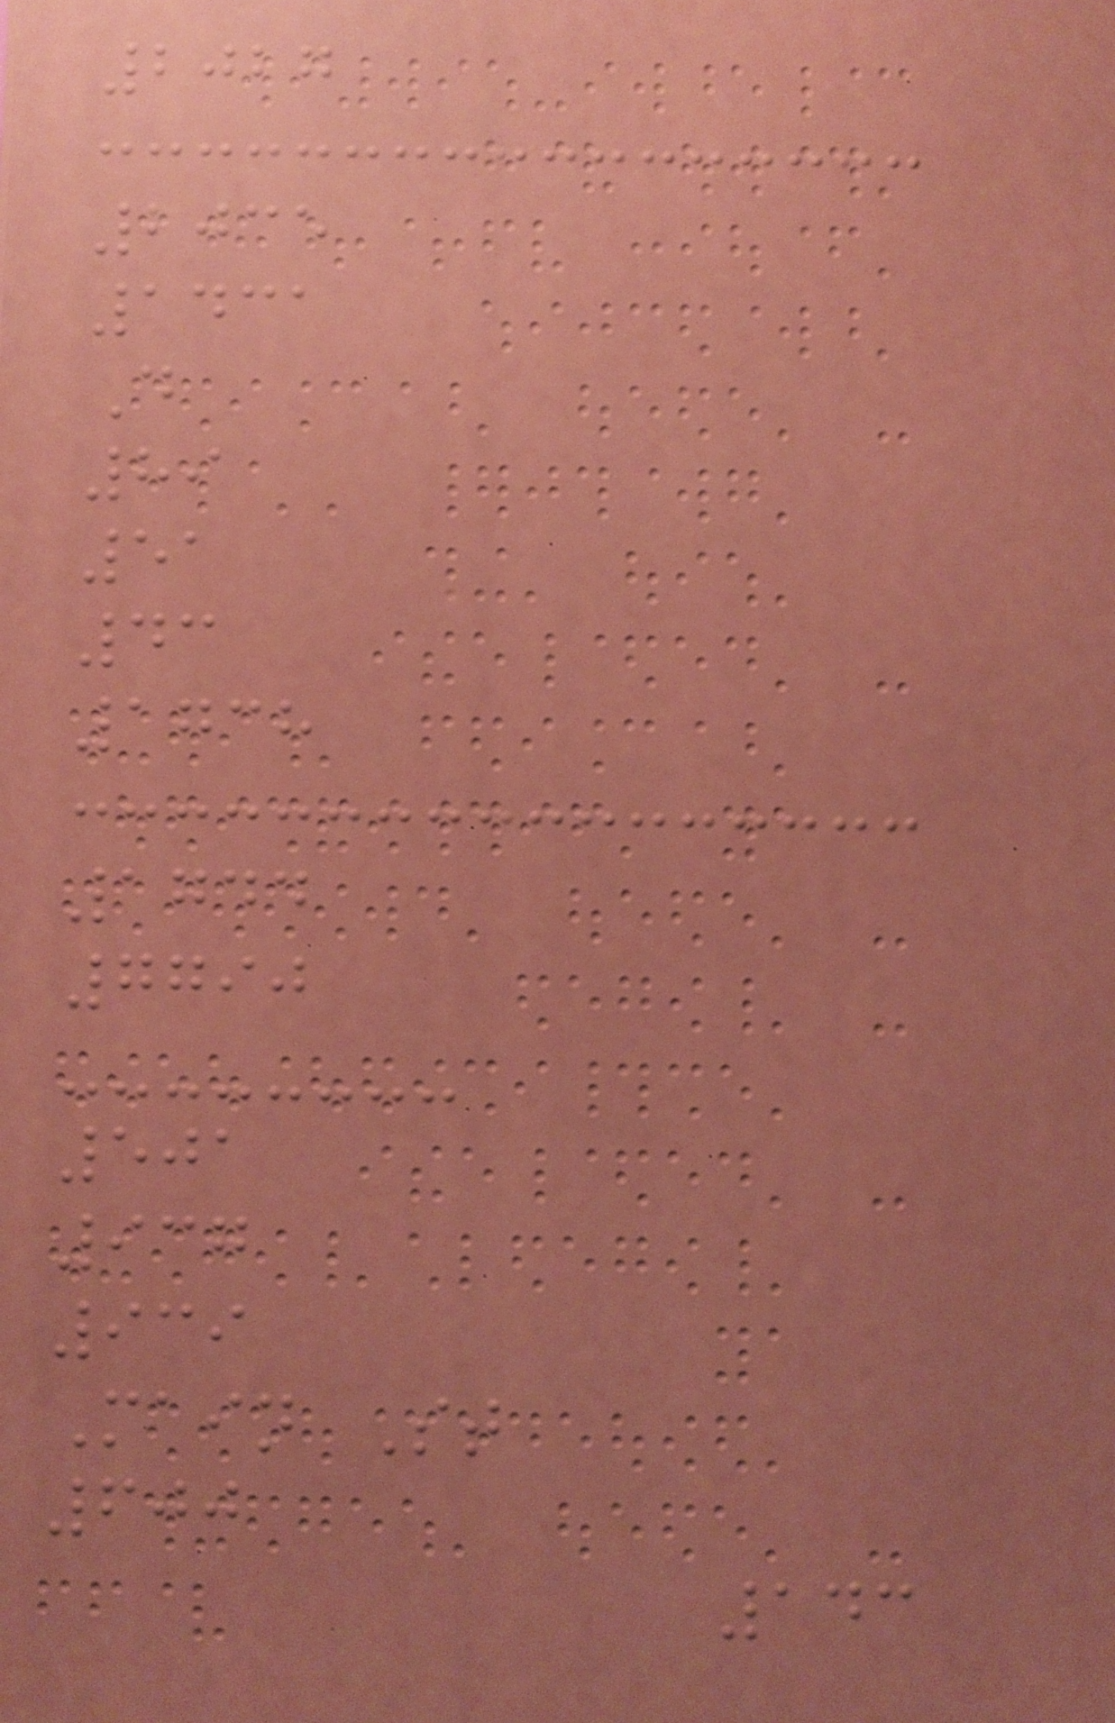2027
2035
1431
D
89
51
43
1738
1744
7790
501
937
939
Main St
600
143
